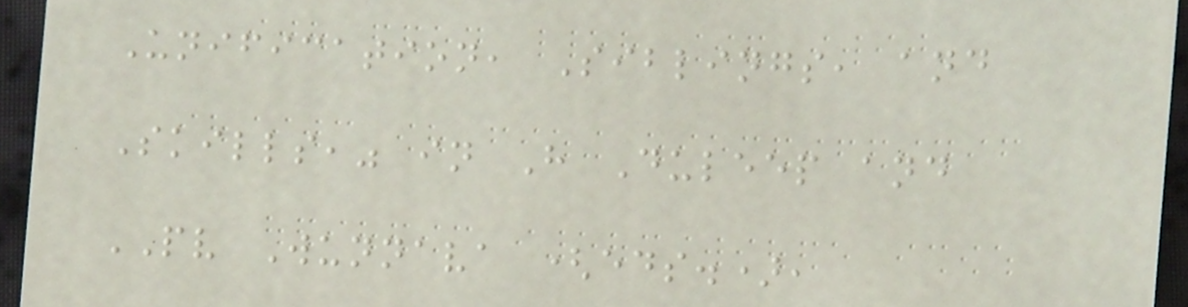Unification, Siblings, and
Skills," in H Duleep and
PV Wunnava (eds.),
